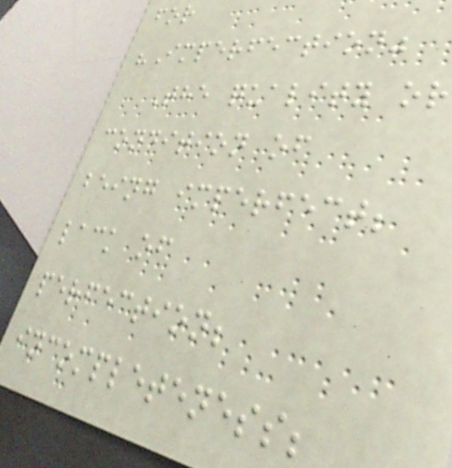for
"Imperfection"
The quality or
condition of
being imperfect;
lack of
perfection;
incompleteness;
